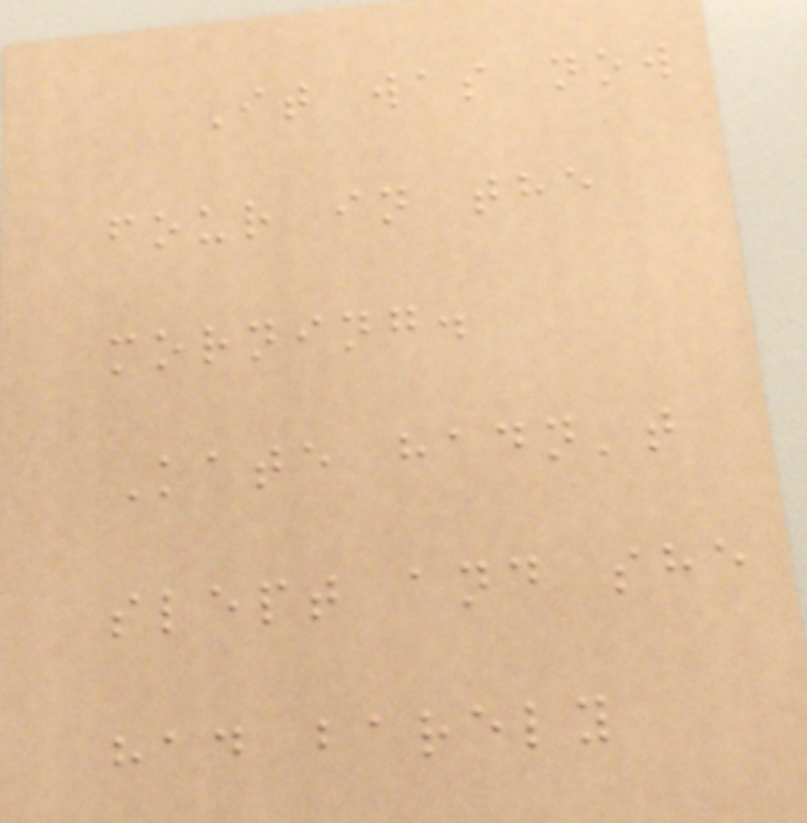It was now
four in the
morning.
Kate hadn't
slept and she
had barely
